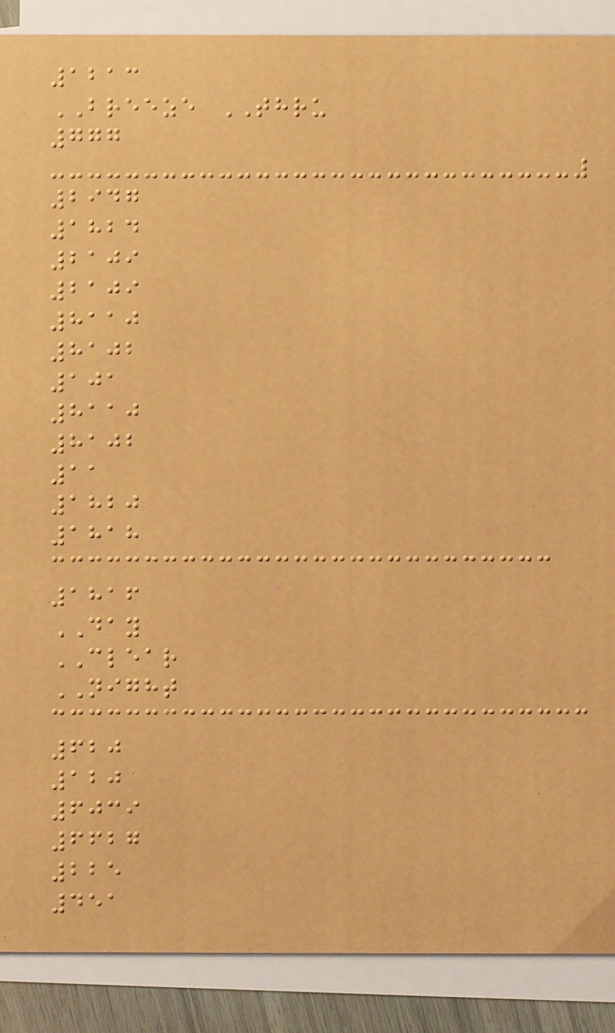1213
BREEZE THRU
777
2947
1824
2109
2109
8110
8102
101
8110
8102
11
1820
1818
1816
DAY
CLEAR
NIGHT
620
120
6039
6627
225
451
